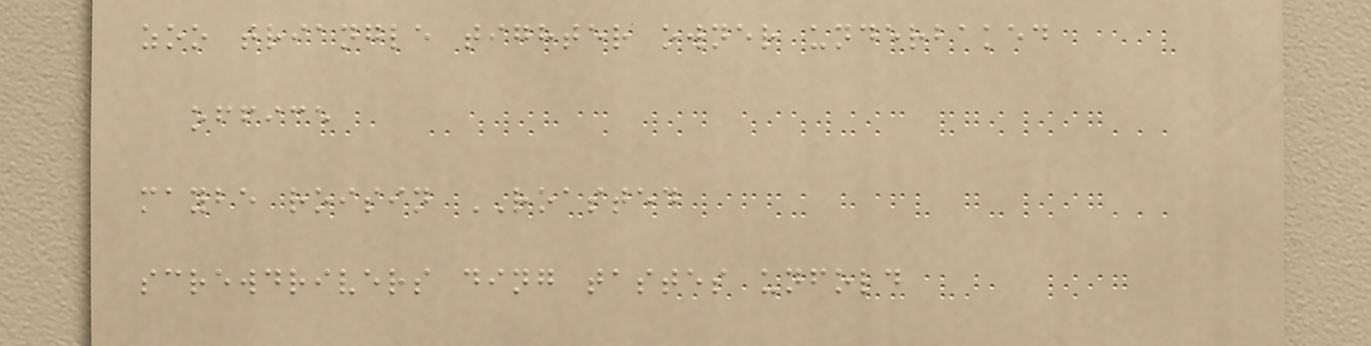zoo triangle tighter owner underbaked
office
maybe roisin ROASTED
screwdrivers ding tastes unfold
